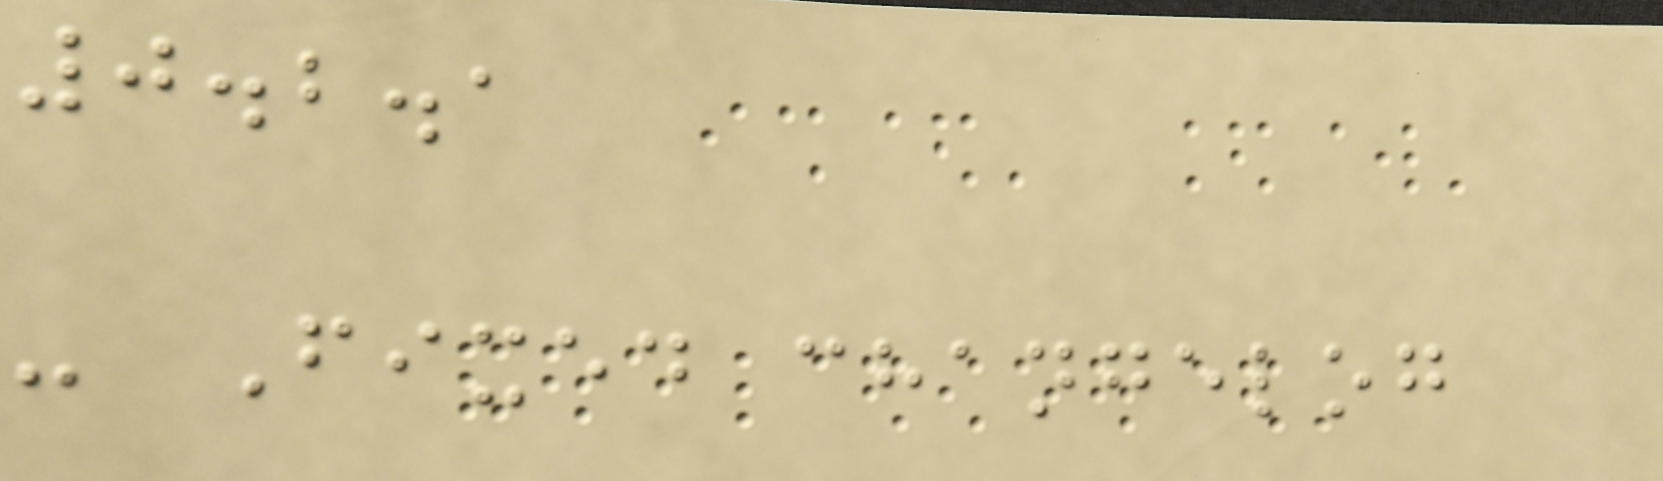0.2.1
- Fixed changelog
